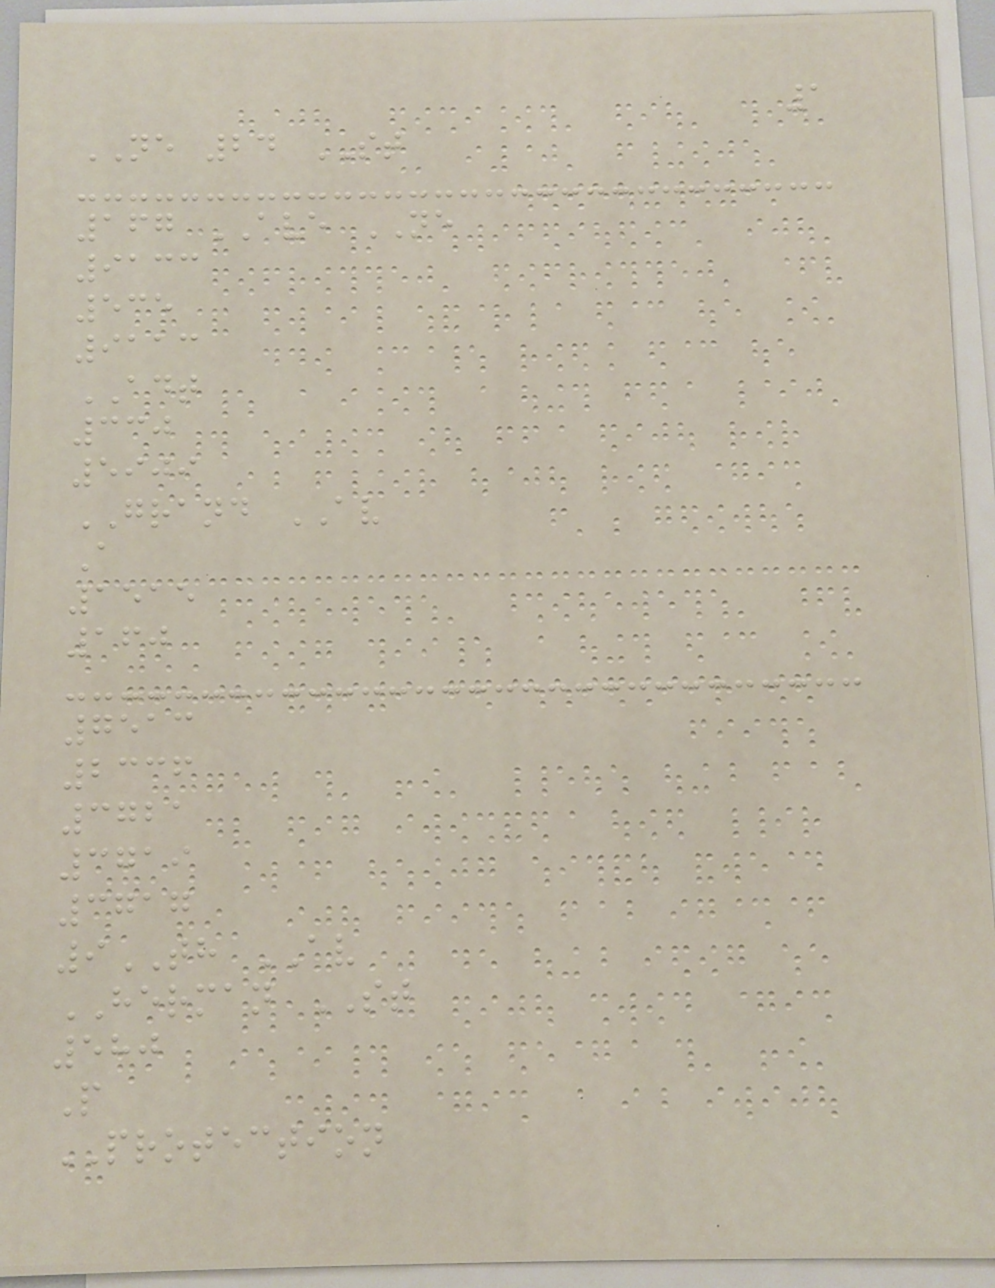1
NE 24 ST
167 AVE NE
9133
535
9113
ADT
330
5909
GRAND AV
A
1515
160
7513
2336
3721
3719
3717
9TH AV
HERMAN ST
580
P
PROTECTION
